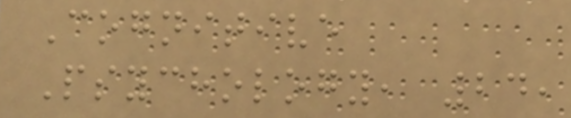Cognitive
Psychology, 24,
